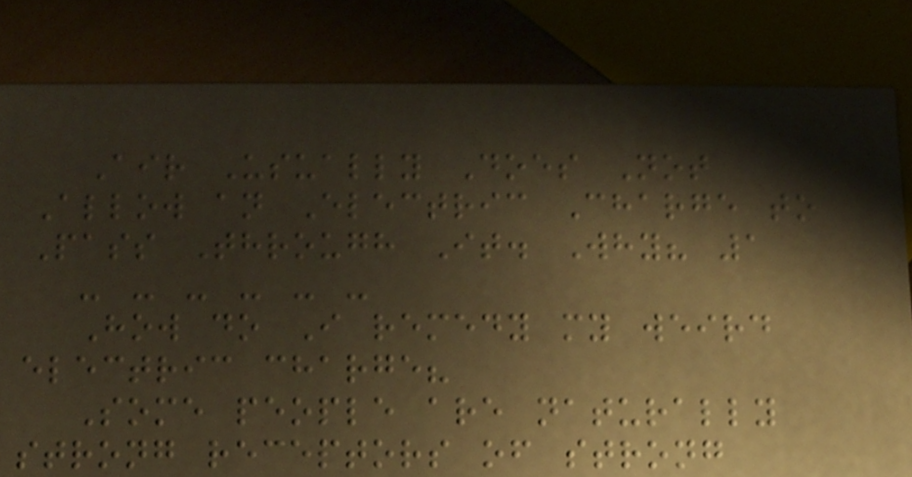Air Usually Does Not
Allow an Electric Charge to
Pass Through It. Why? 1
- - - - - -
How do I remedy my weird
electric charge?
Some people are naturally
strong receptors of strong
